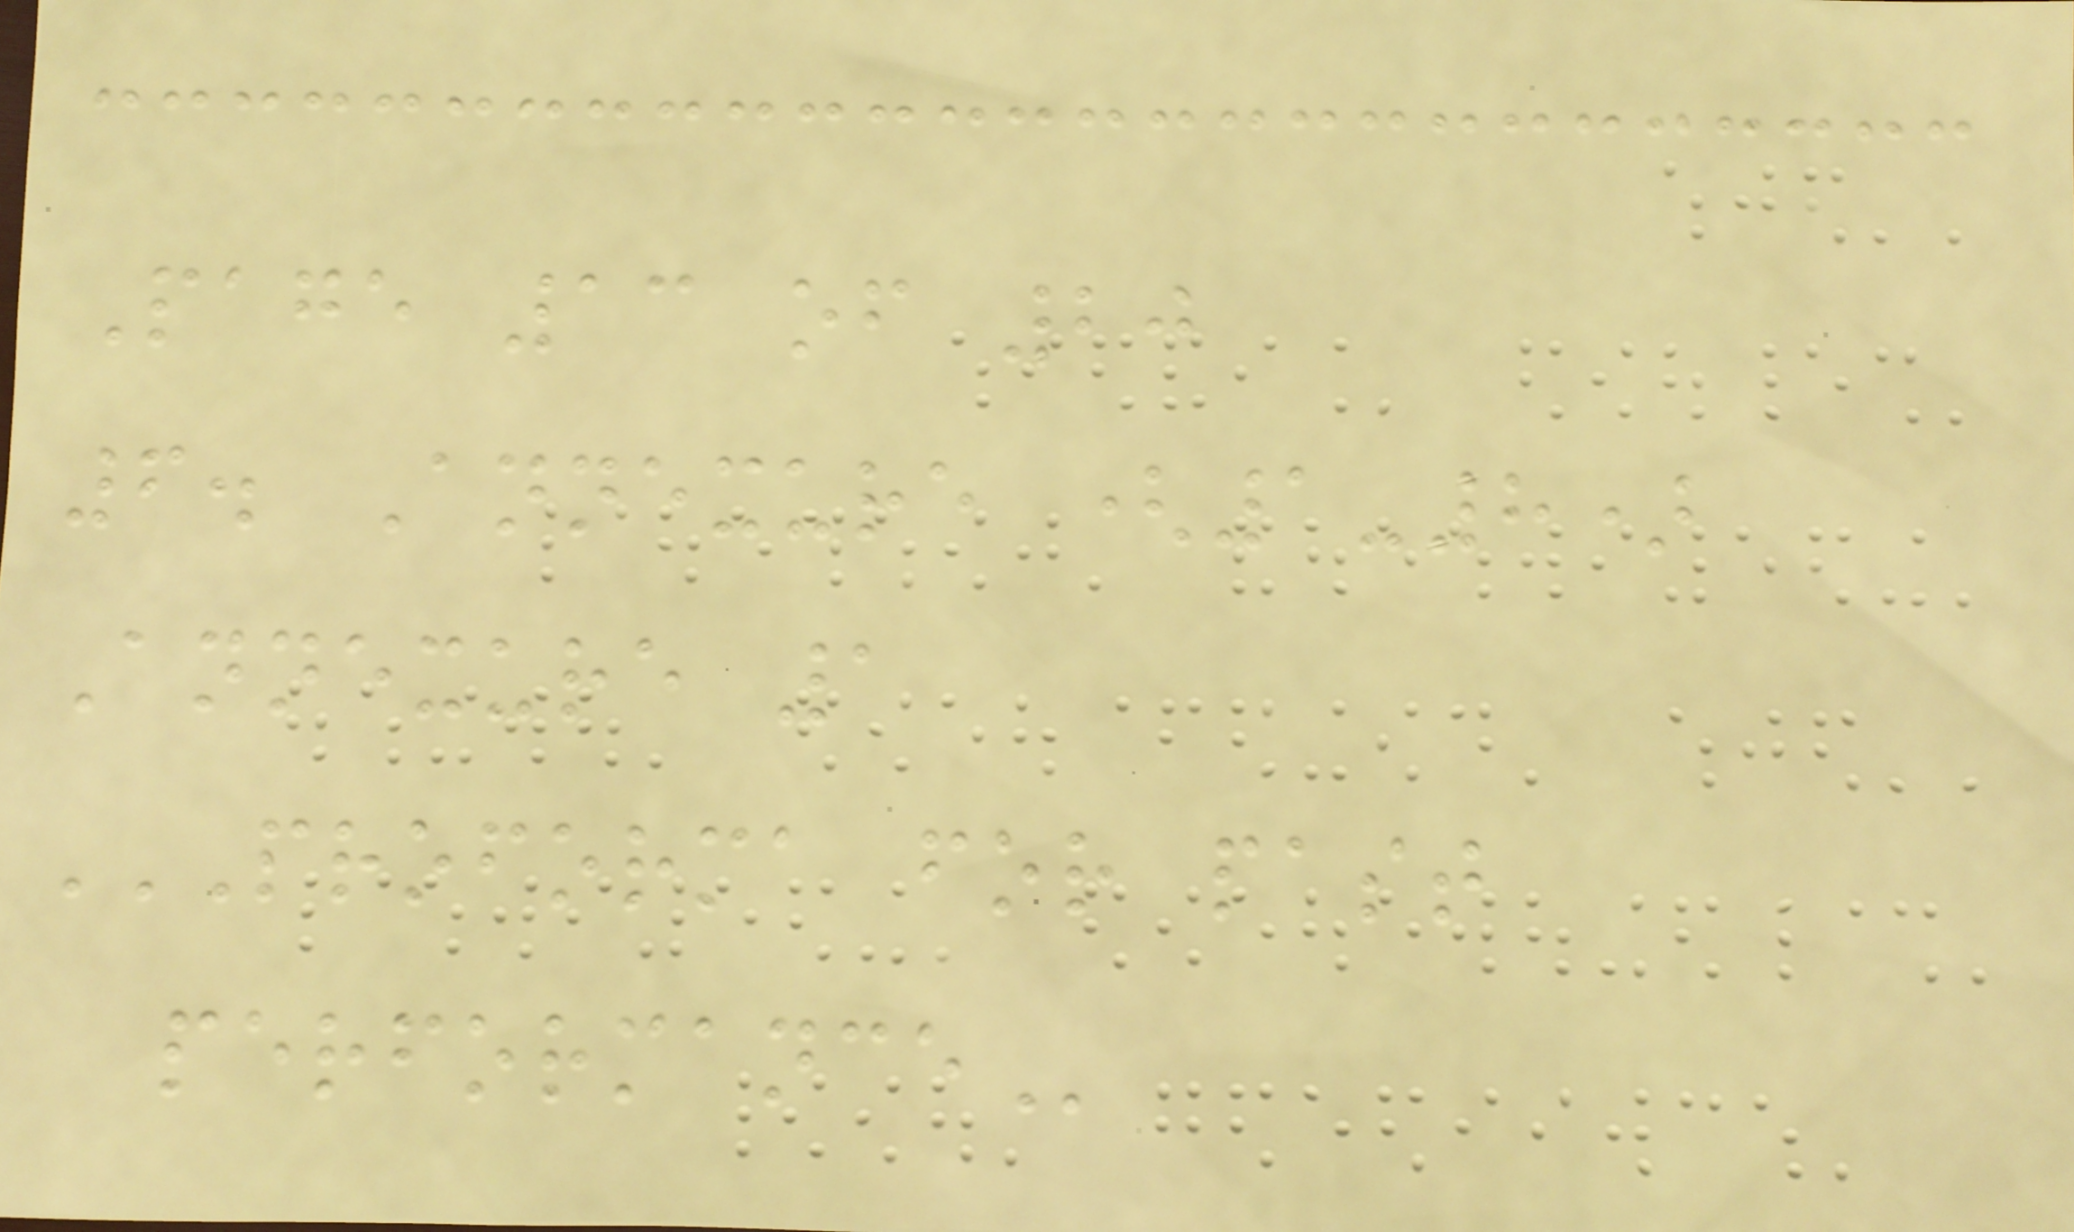Page 13 of 20
6. Annexure (1-8)
Annexure 1
PROFORMA FOR PAST
PERFORMANCE
